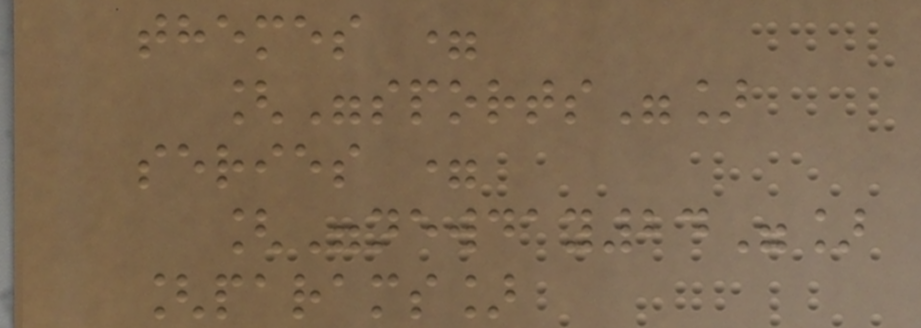themes =
["sports"]
series =
["newday24"]
[params]
